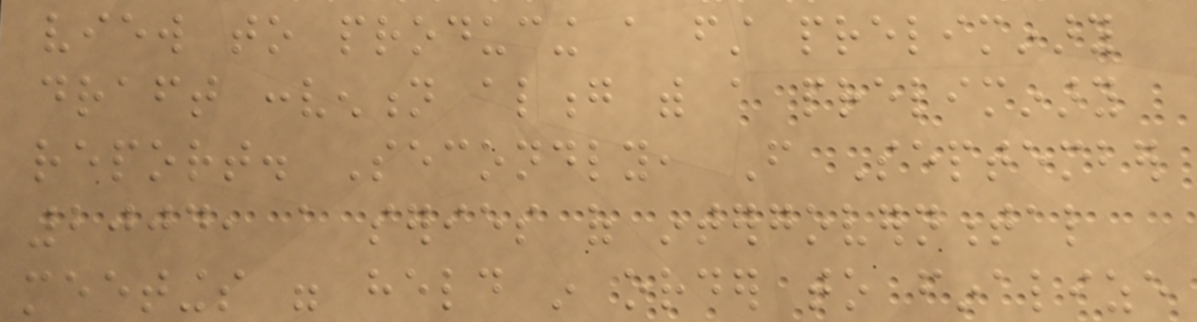view to producing a first preliminary
draft convention along with a preliminary
report. Secondly, From September
2004, a series of intergovernmental
meetings were held in order to finalize
